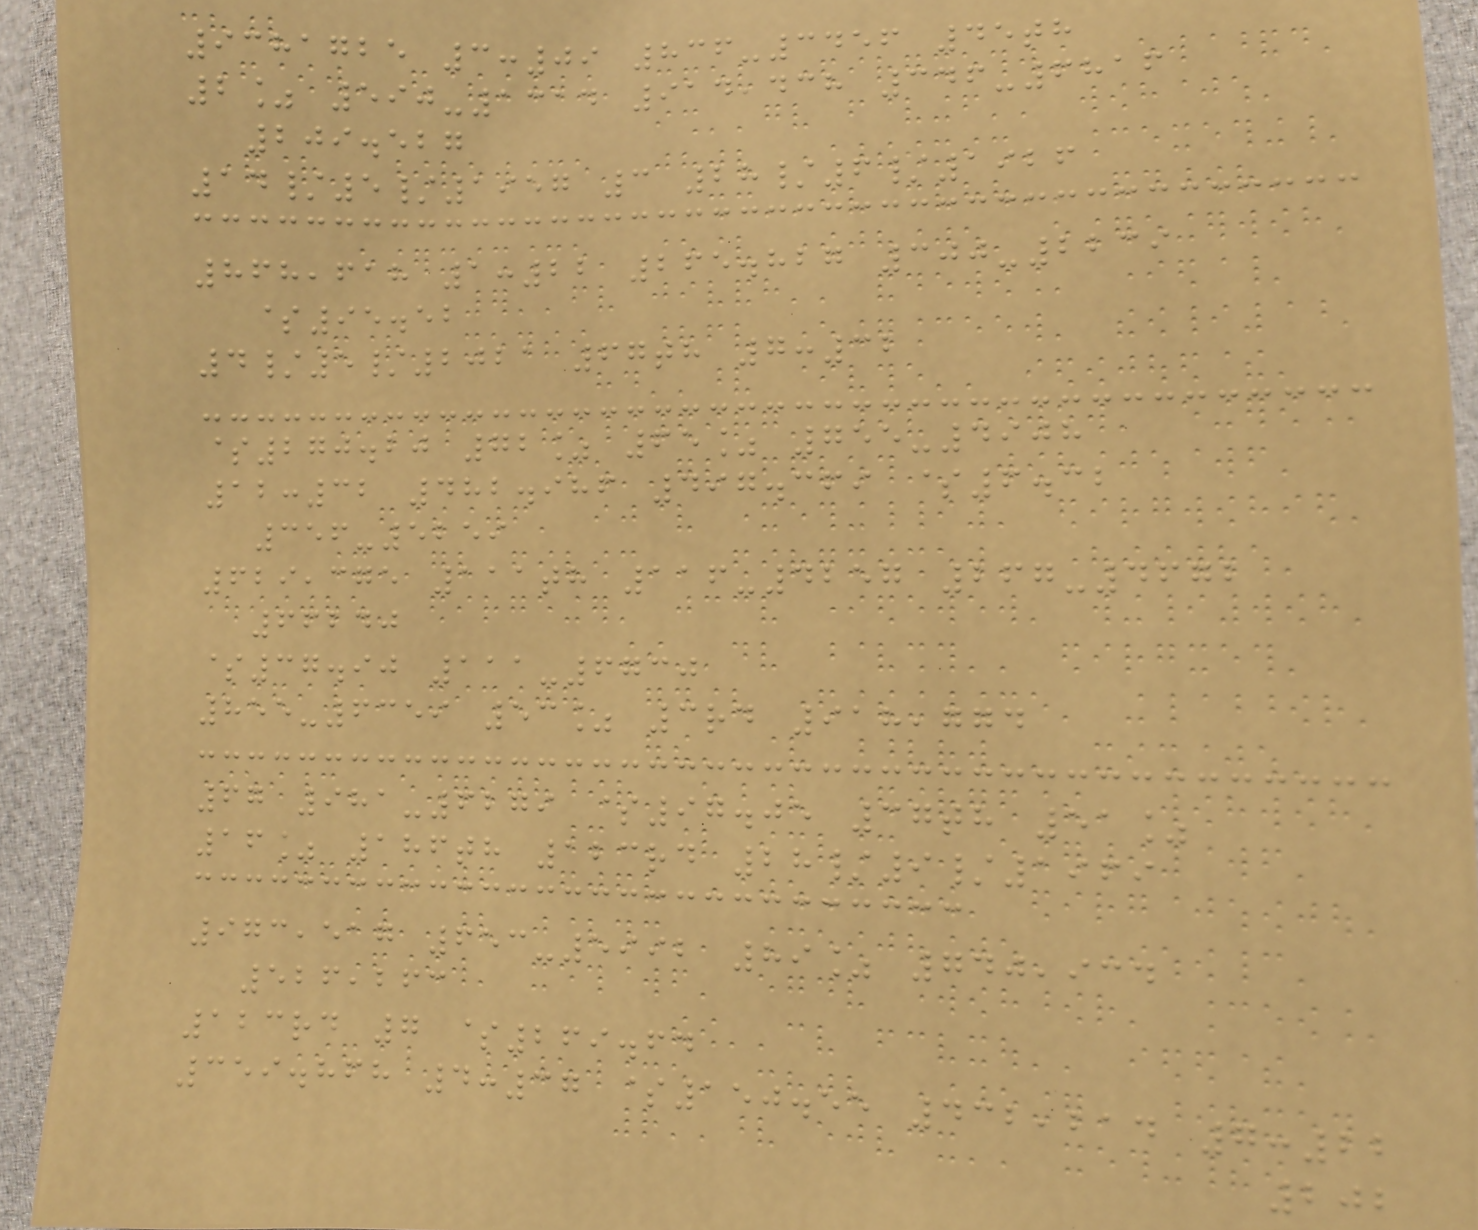9381725 3:09 836-3456 45th
2% 590-1314 914,438 346-6816
209.527
14/5/1957 3 28/6/1926
868,618 1:22 265.827 300-2239
$95.52
4/5/2021 67th 7:32
$270.20 72% 65% 755-4908
12:32 482.986 497.369 $6.32
356-5259
629,375 111th 116-4257 267-4672
66240
$37.90 111-6730
855-6359 53% 3rd 918,774
67 981-6279 $97.05 37th 51%
16% 186th 123rd 28/9/1969
973,517 653-5992 89% 740,934
526,263
123rd 7 $269.64
359.868 4:37 $150.55 432,214 7:22
202
